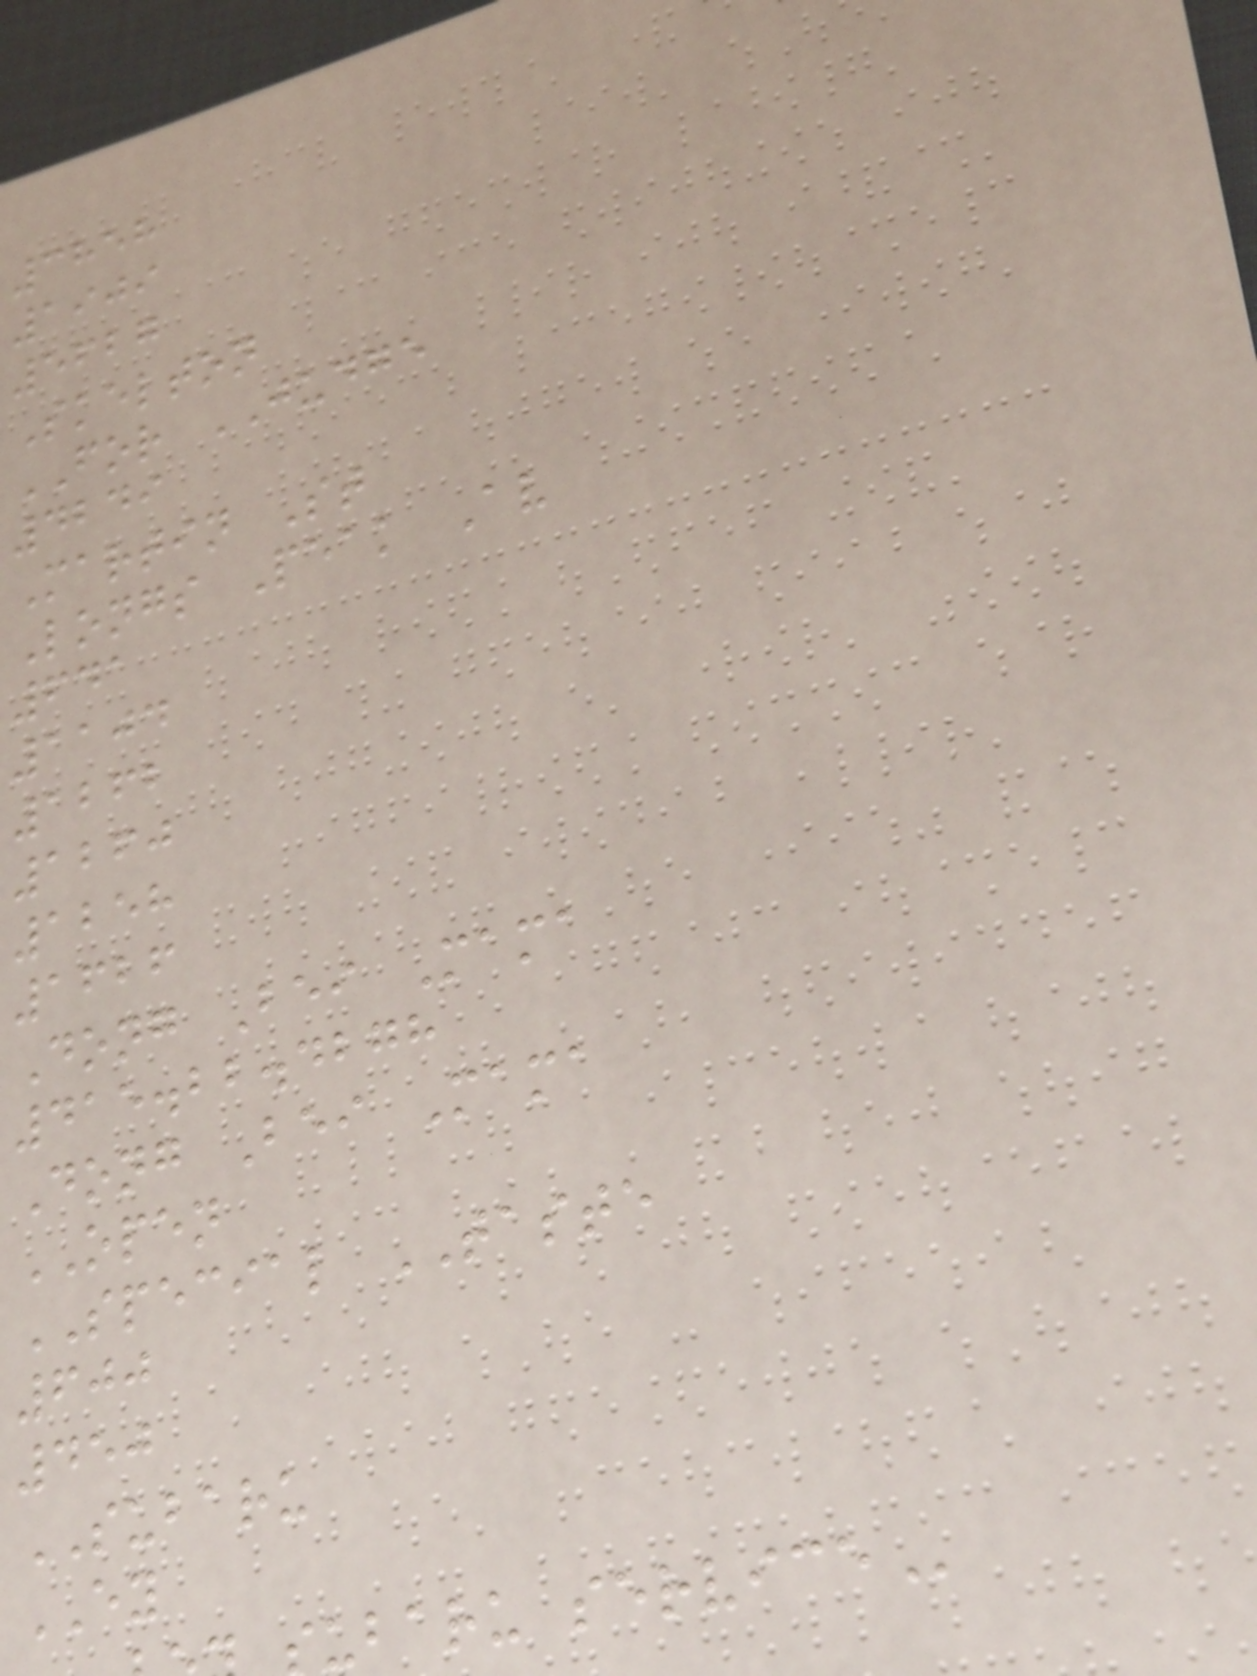3858
1909
5627
Skelton
FOR JUDGE
4249
Martin St
Longs Peak Av
641
1104
1262
1260
1258
1626
Dong Bei Mama
415.22.4278
Dong Bei Mama
OPEN
SPECIAL TASTE
600
450
SUBARU
EY
